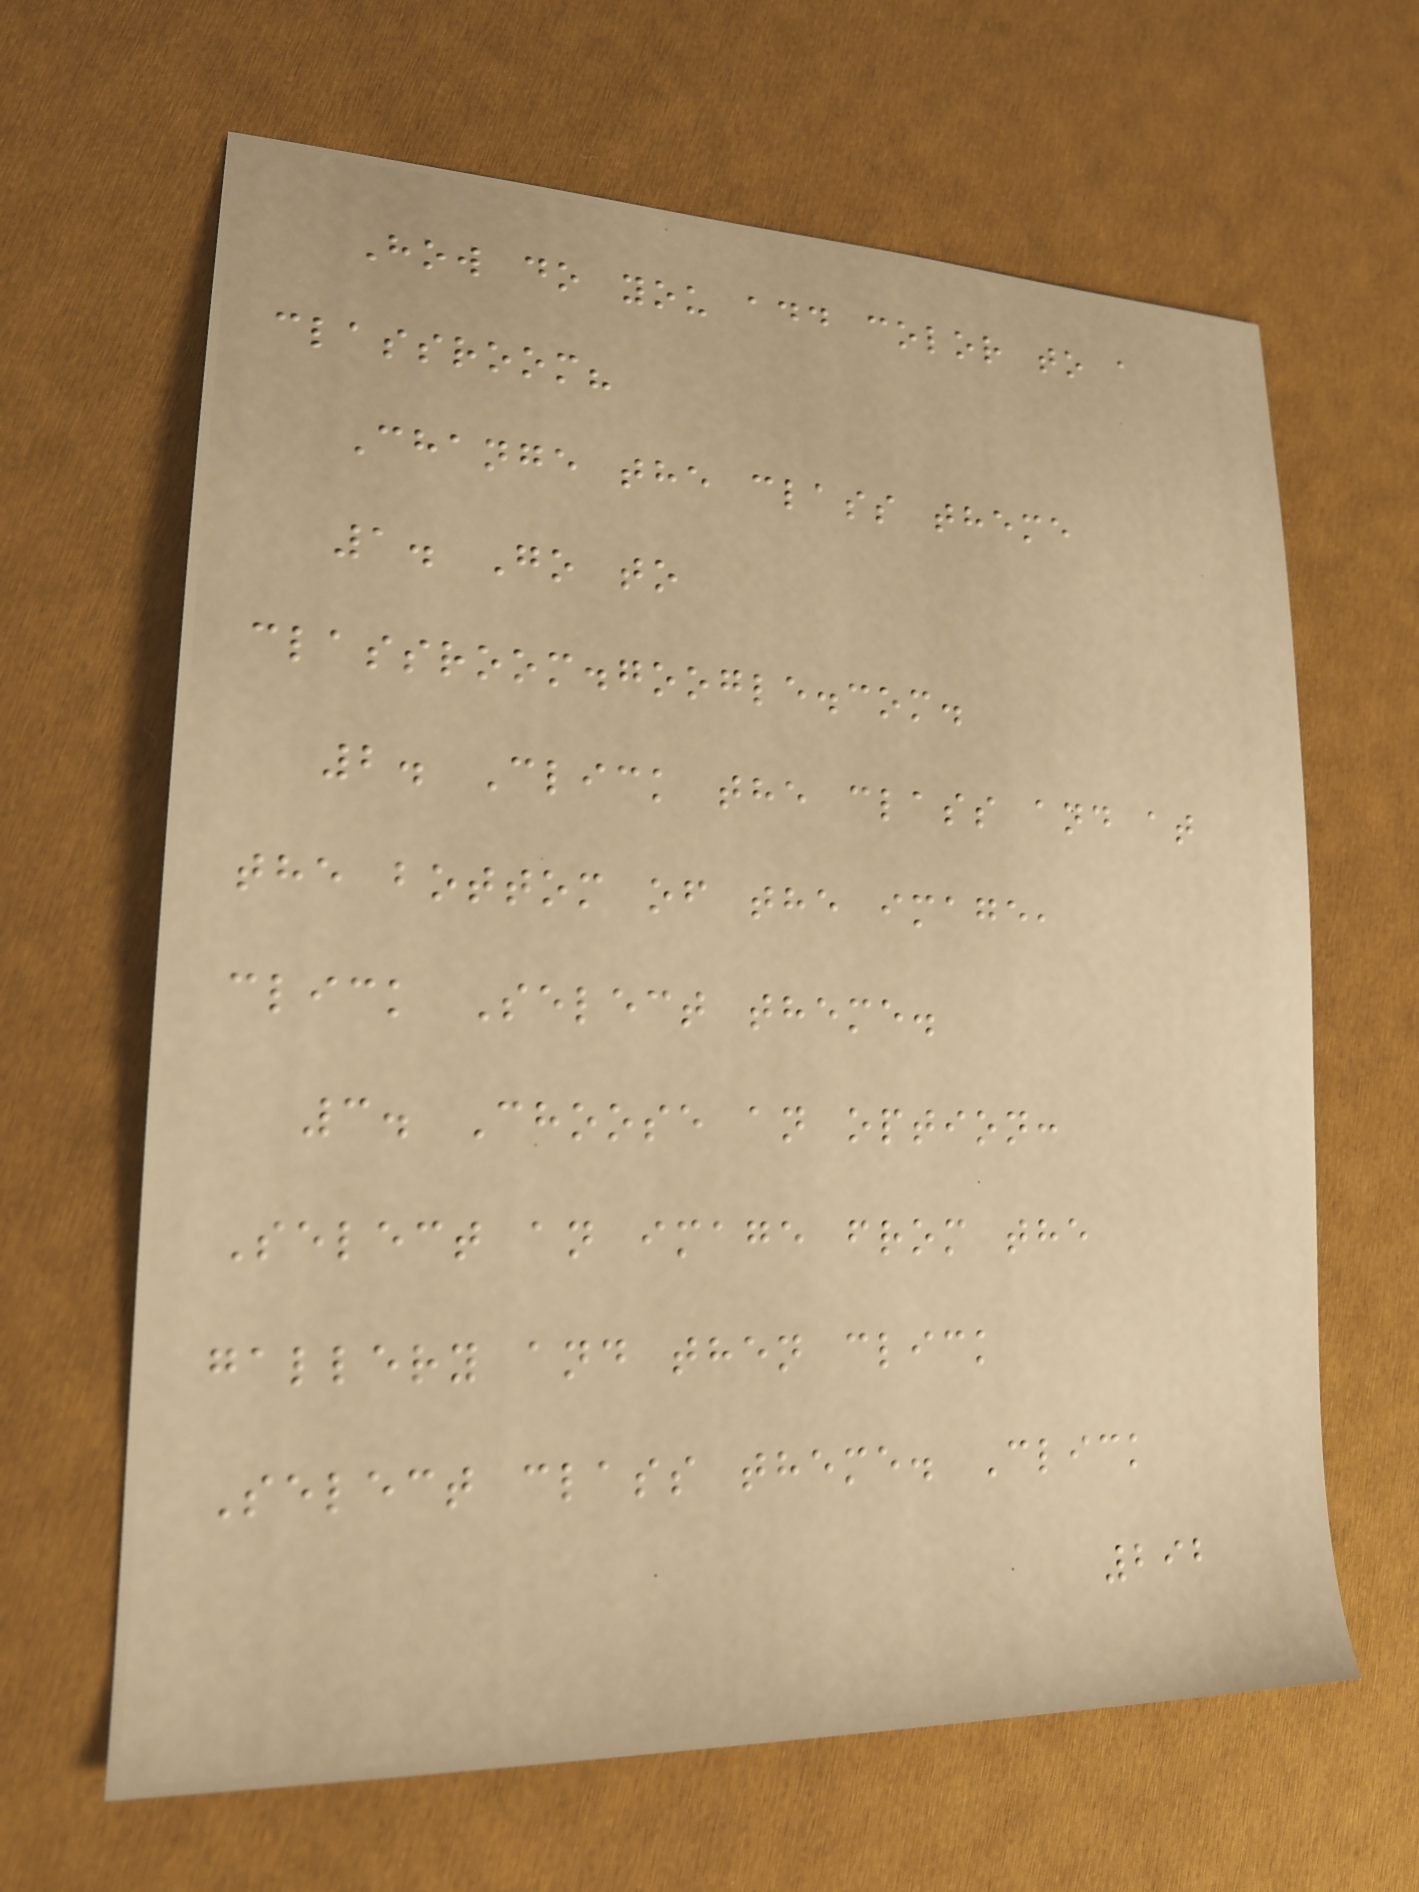How do you add color to a
classroom?
Change the class theme
1. Go to
classroom.google.com.
2. Click the class and at
the bottom of the image,
click Select theme.
3. Choose an option:
Select an image from the
gallery and then click
Select class theme. Click
292
